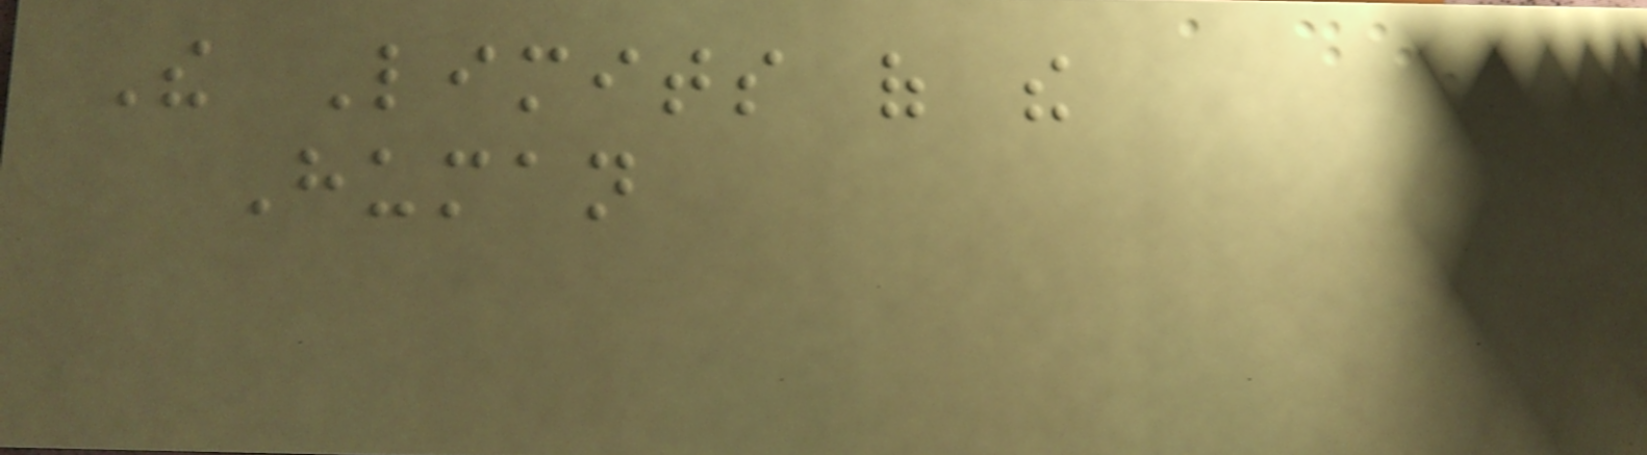The Limits of the
Human
